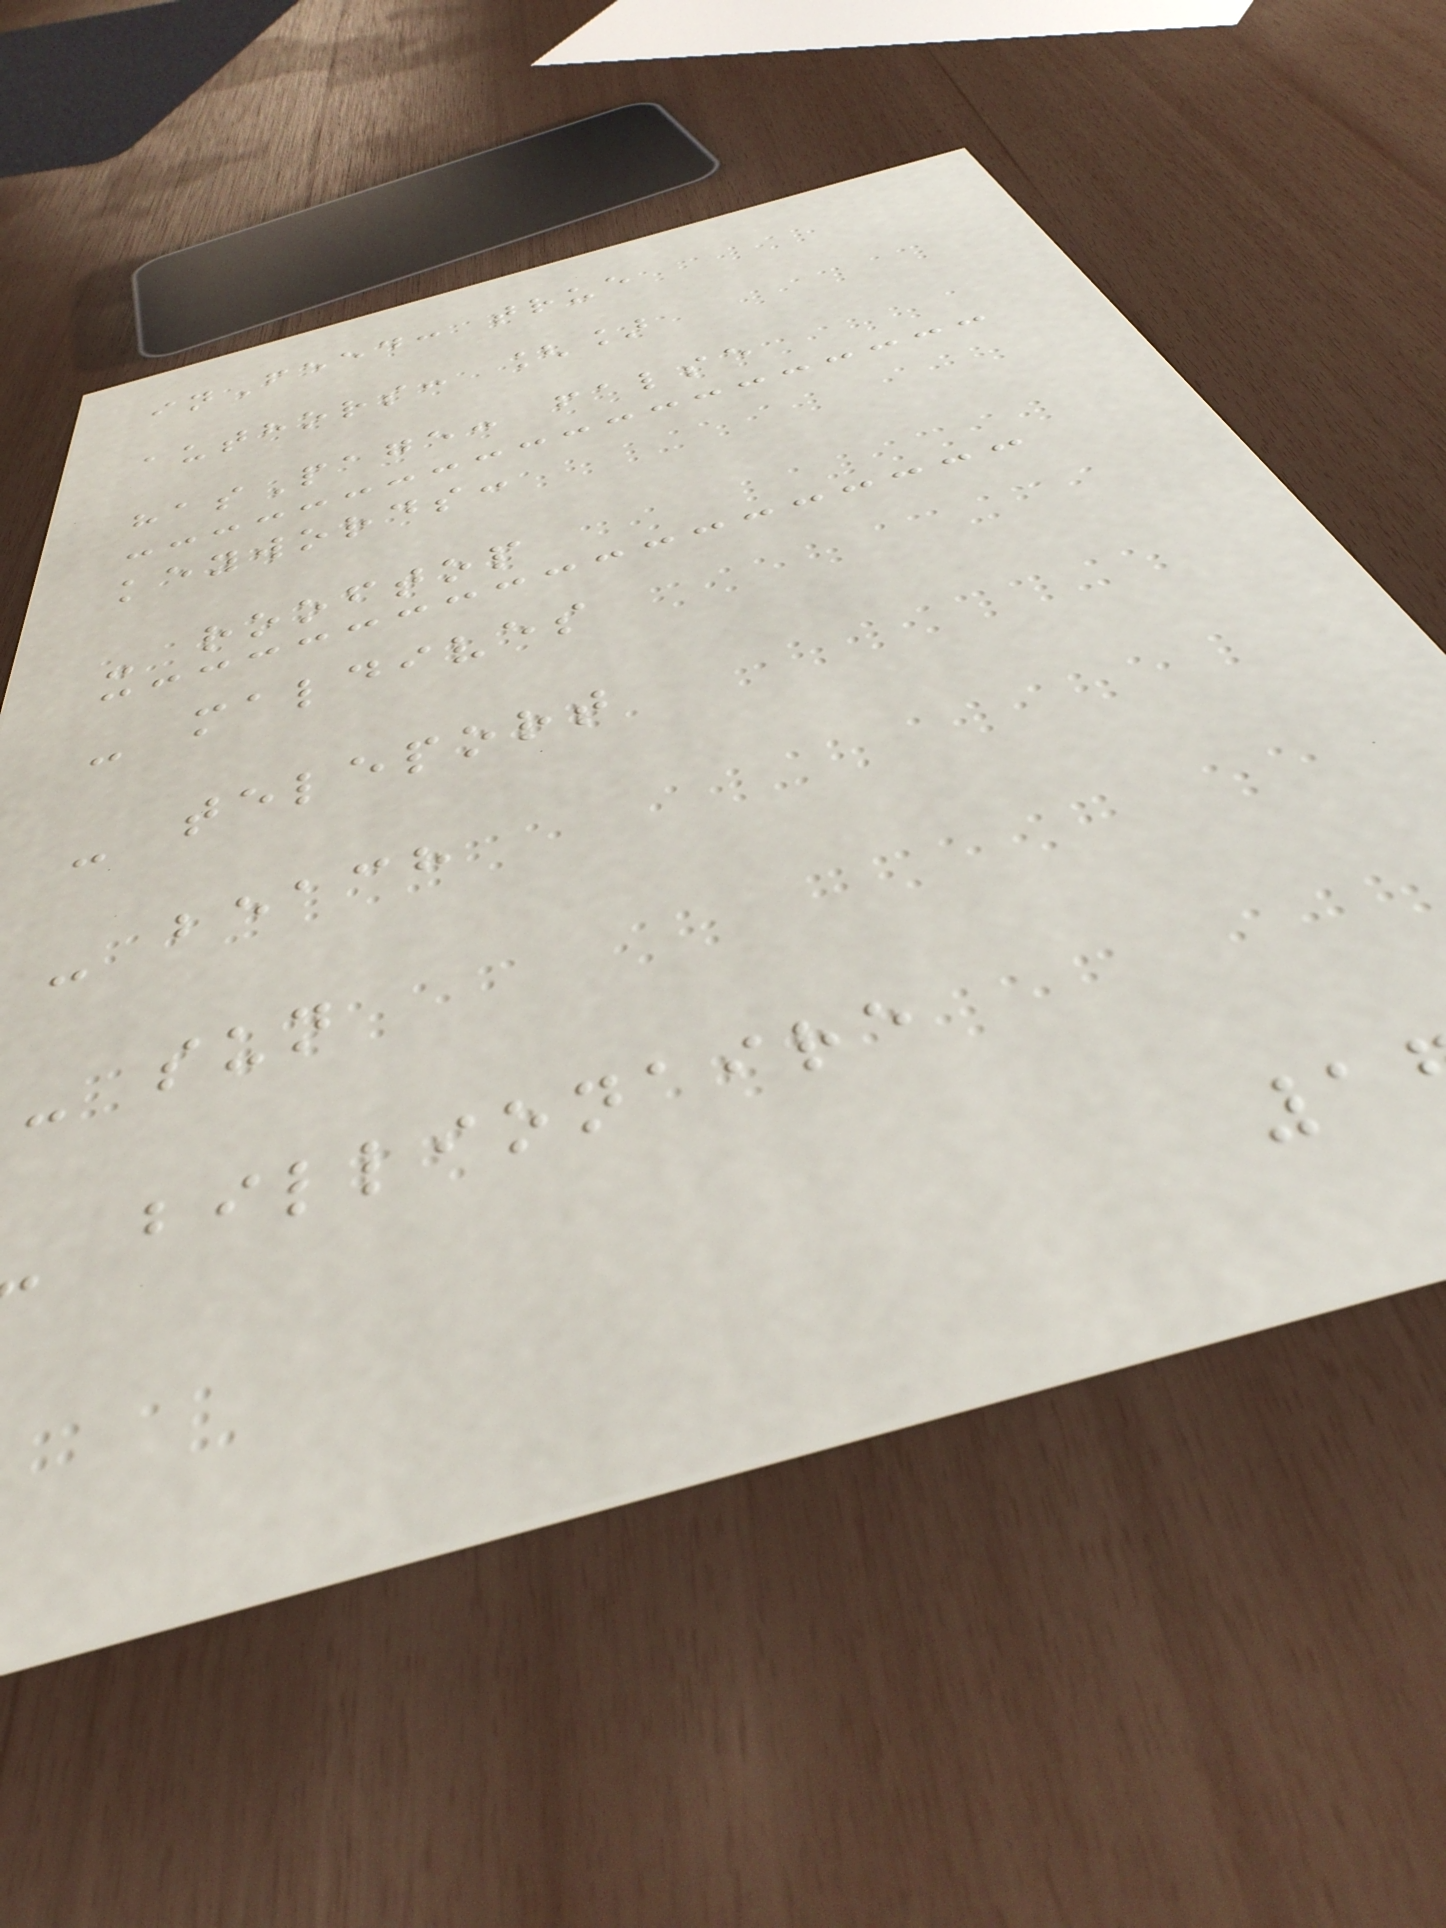inFeed: true
authors: []
hasPage: false
keywords:
- rooftop
- maldives
- teleport
- beach
- sun
billionaire
